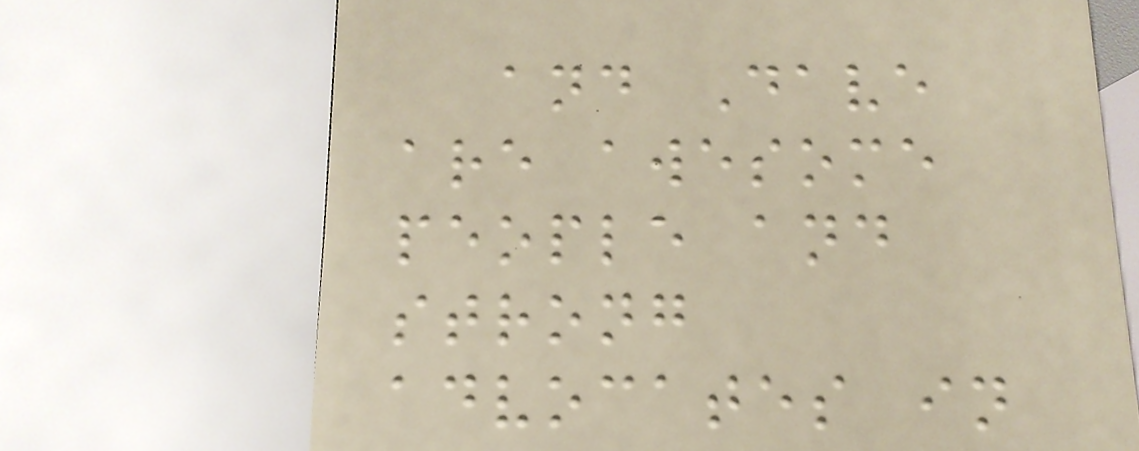and Dave
are awesome
people and
strong
advocates in
